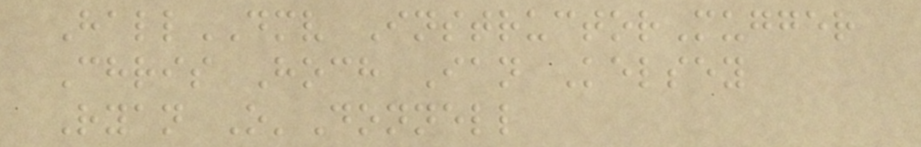HallDMV InstructorMugger
Chris Hoch Ian Kelsey
Ryan O'Donnell
